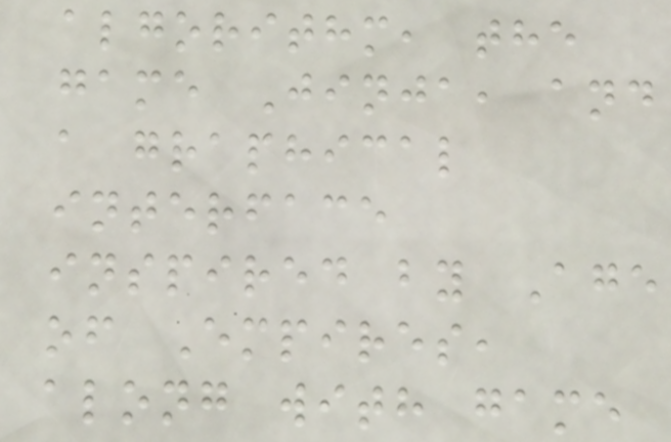algorithm, the
game Jinja, and
a graphical
interface
inspired by Age
of Empires,
along with game
